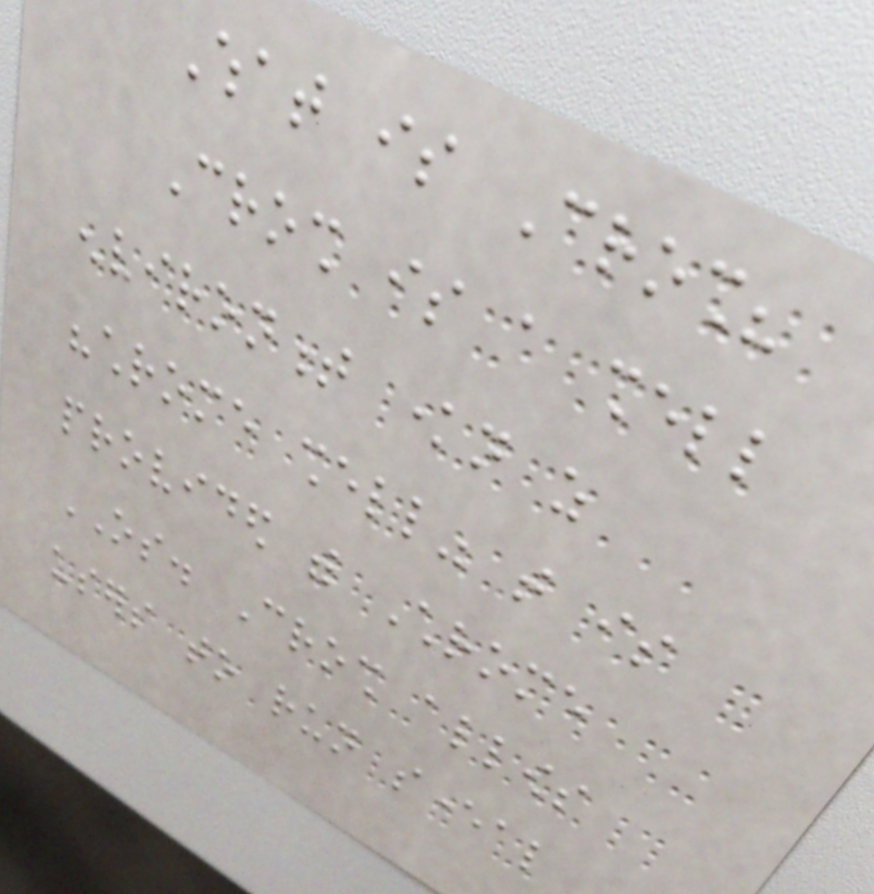What is Crosh?
Crosh is a shell
environment known as
"chrome shell" that is
provided with Chrome
OS. Crosh allows
users to run several
